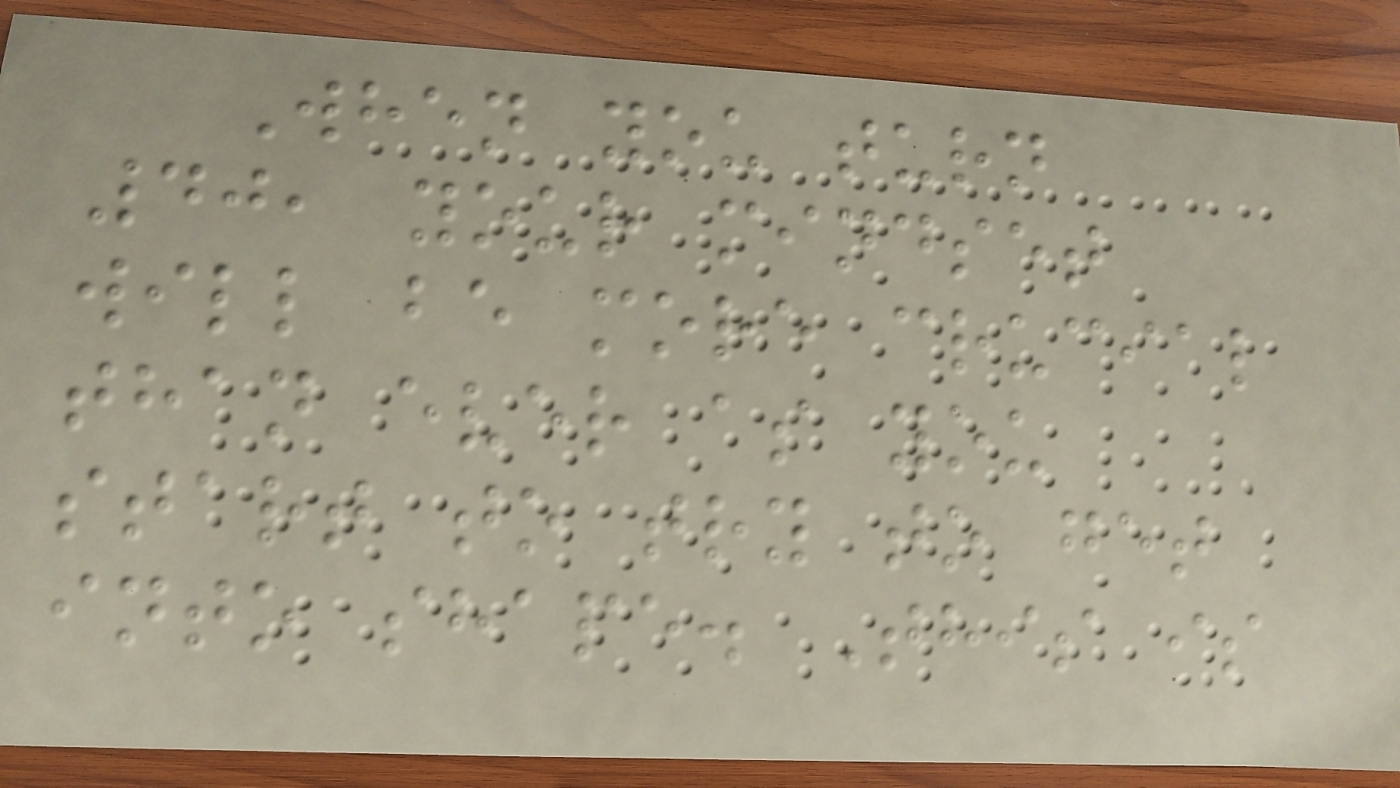When you turn
40, your mindset
will be more crucial
than ever as you
start to try to get
into shape. This is
